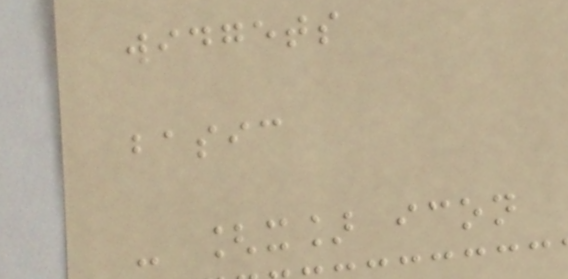widgets
basic
- [x] icon
